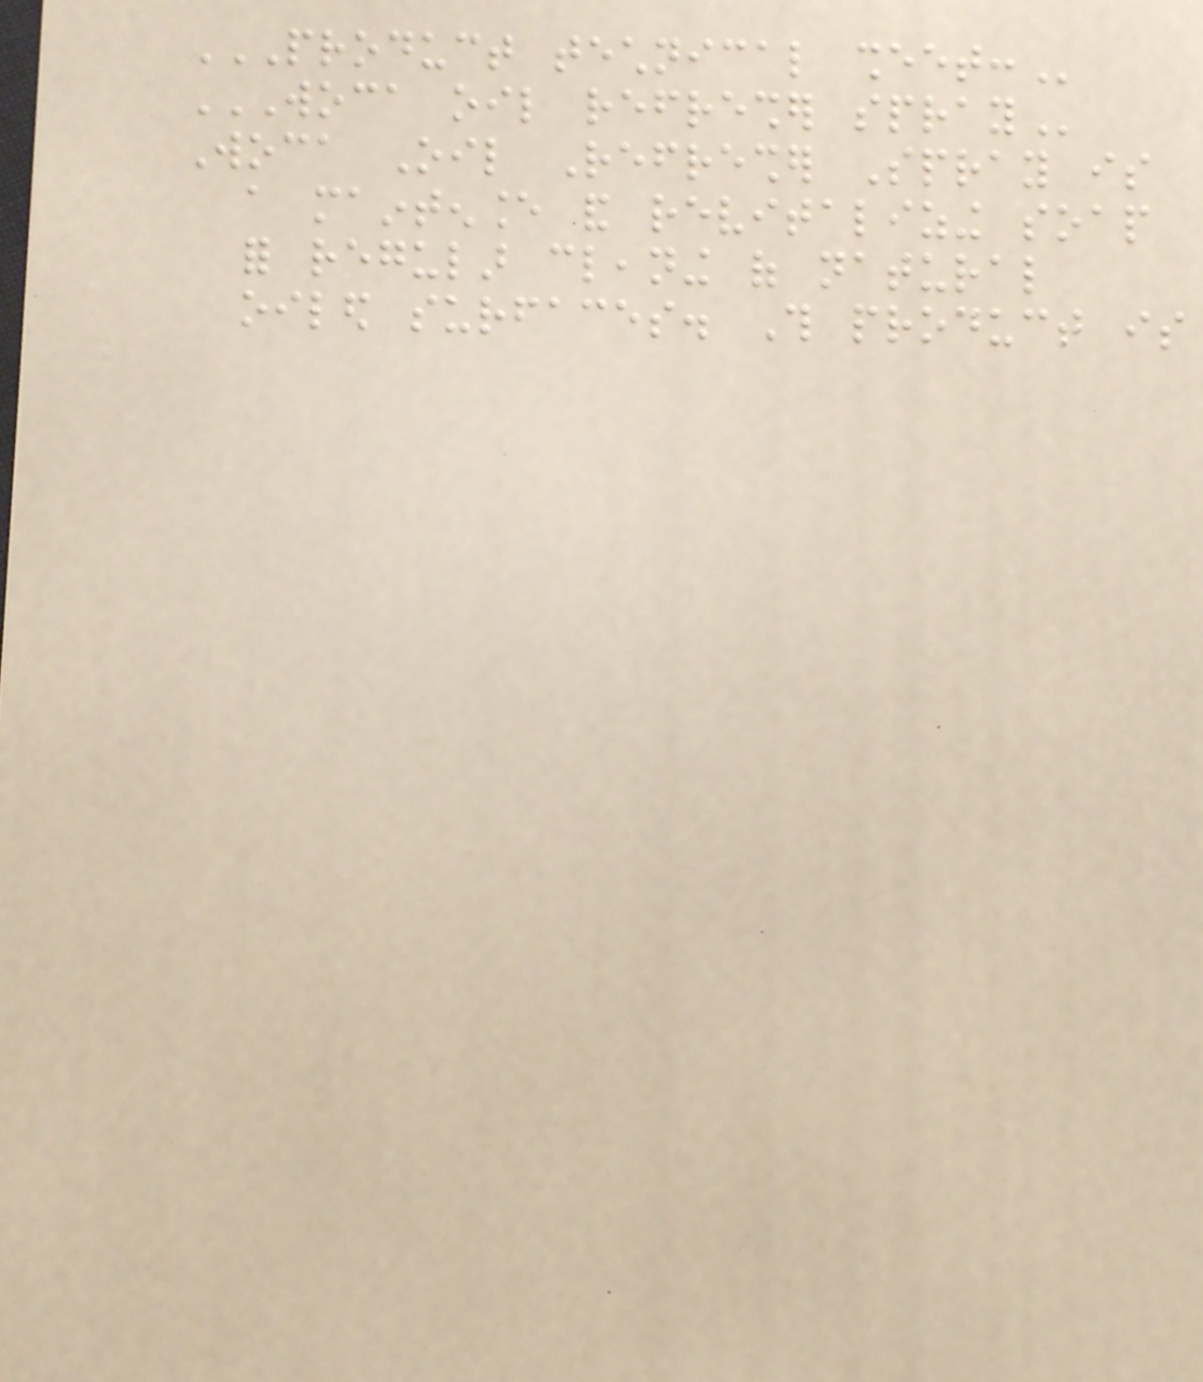PRODUCT TECHNICAL SHEET:
WOCA OIL REFRESHER SPRAY
Woca Oil Refresher Spray is
a maintenance and revitalizing soap
for regular cleaning of natural
oiled surfaces. This product is
